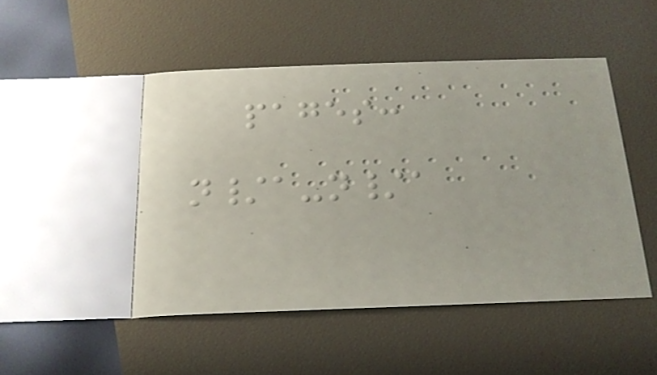pages:
n/a-n/a
